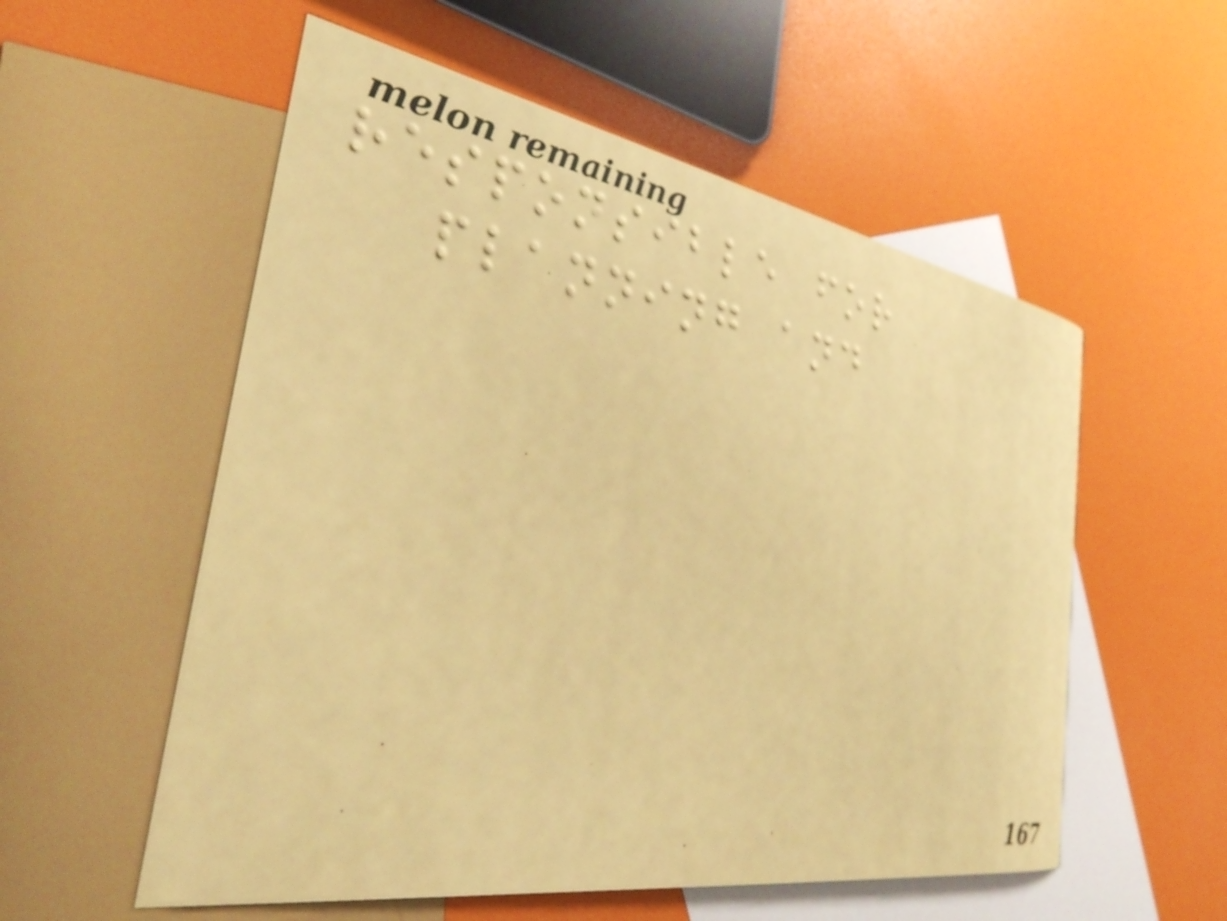responsible for
planning and
